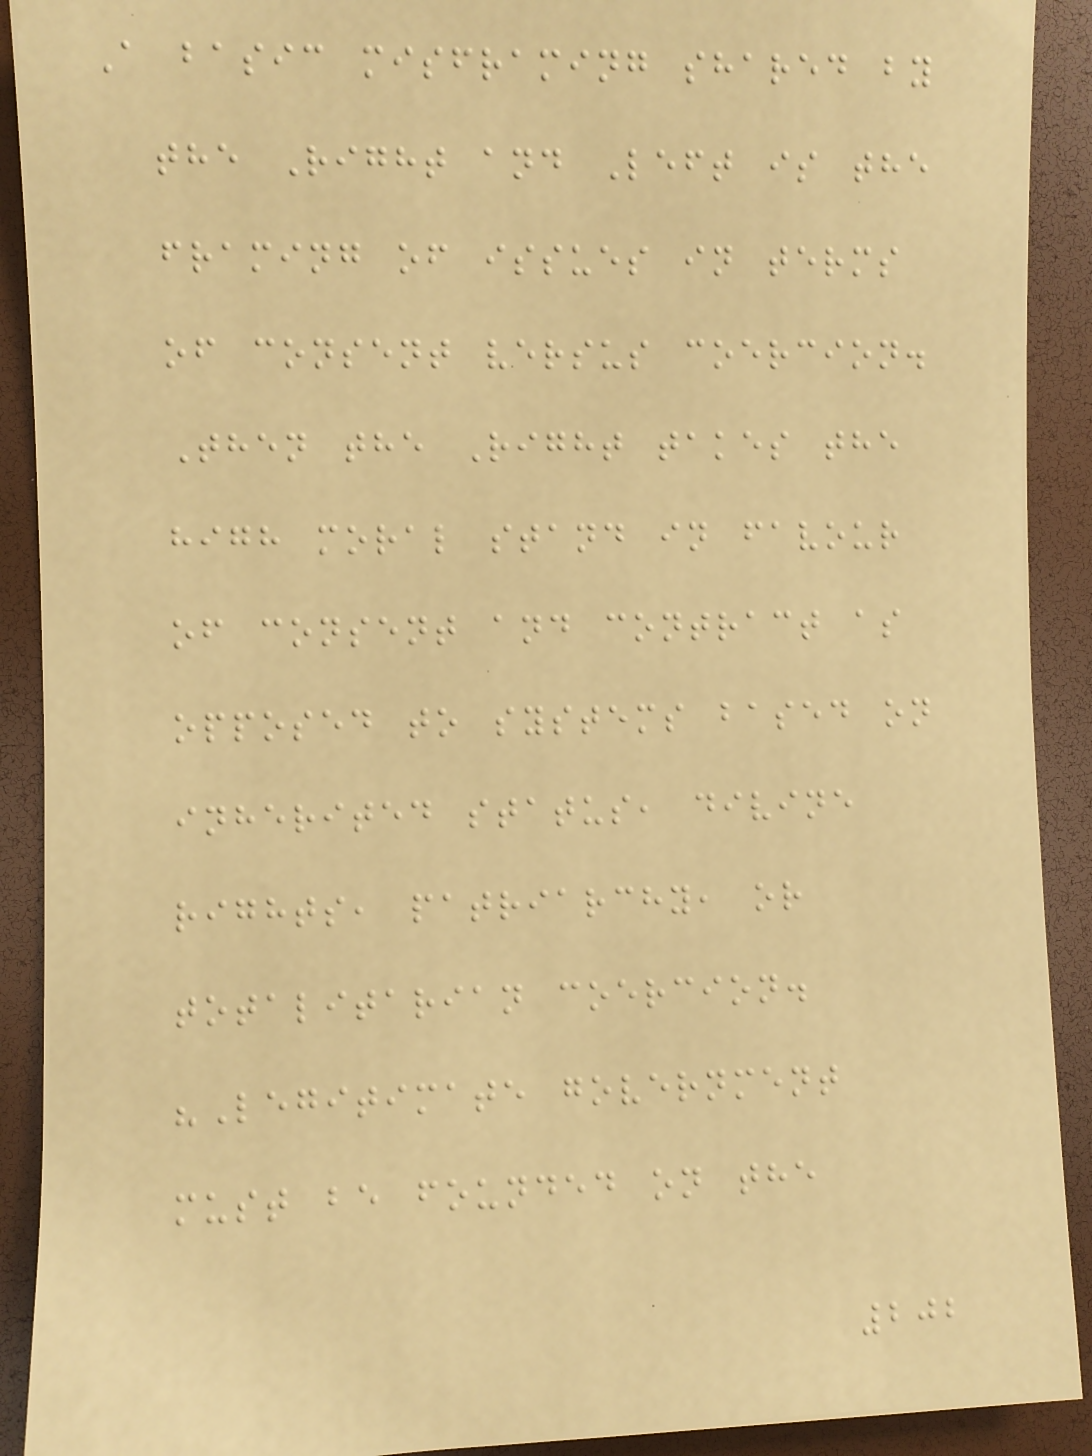A basic misframing shared by
the Right and Left is the
framing of issues in terms
of consent versus coercion.
Then the Right takes the
high moral stand in favour
of consent and contract as
opposed to systems based on
inherited status, divine
rights, patriarchy, or
totalitarian coercion.
"Legitimate government
must be founded on the
202
